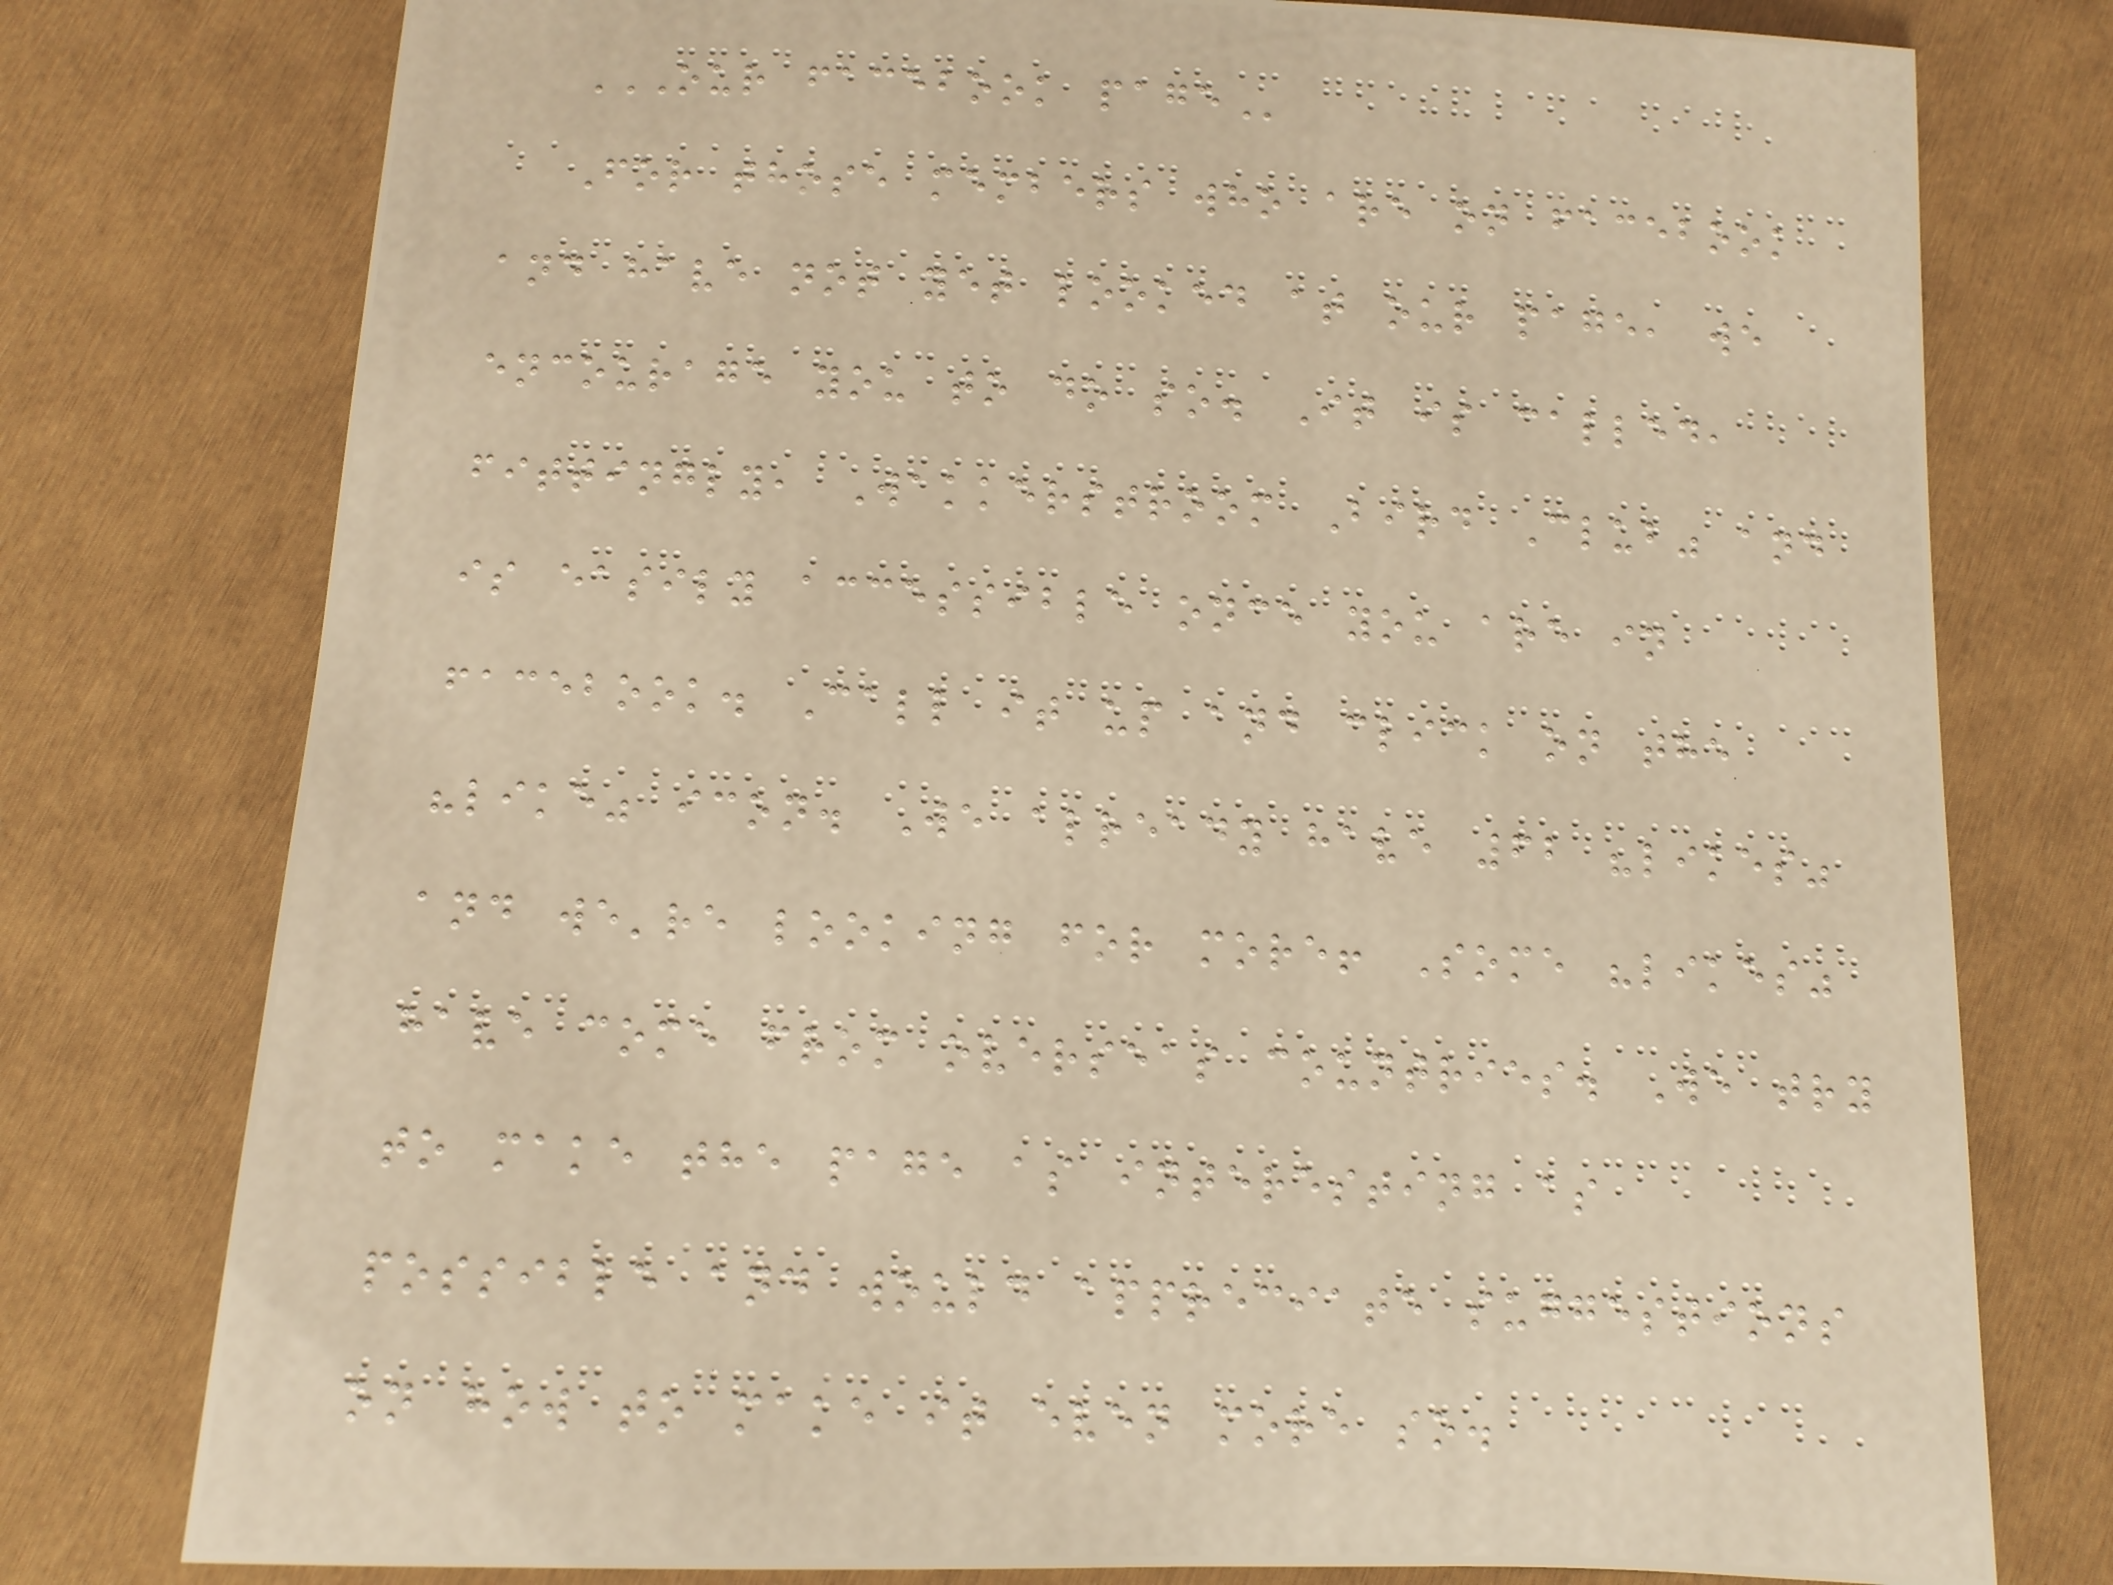OUR FACEBOOK PAGE
For those members who are on facebook
and have not yet looked at our page, we
encourage you to do so. It is called,
fittingly, Wakkerstroom Bird Club" and
is easily accessible once you are in
facebook. Call it up and click on the
"like" icon. We already have 62 "likes"
and we're looking for more! Some "likes"
have come from overseas countries. We try
to make the page as interesting as
possible and would appreciate suggestions
on how to make it even more so.
